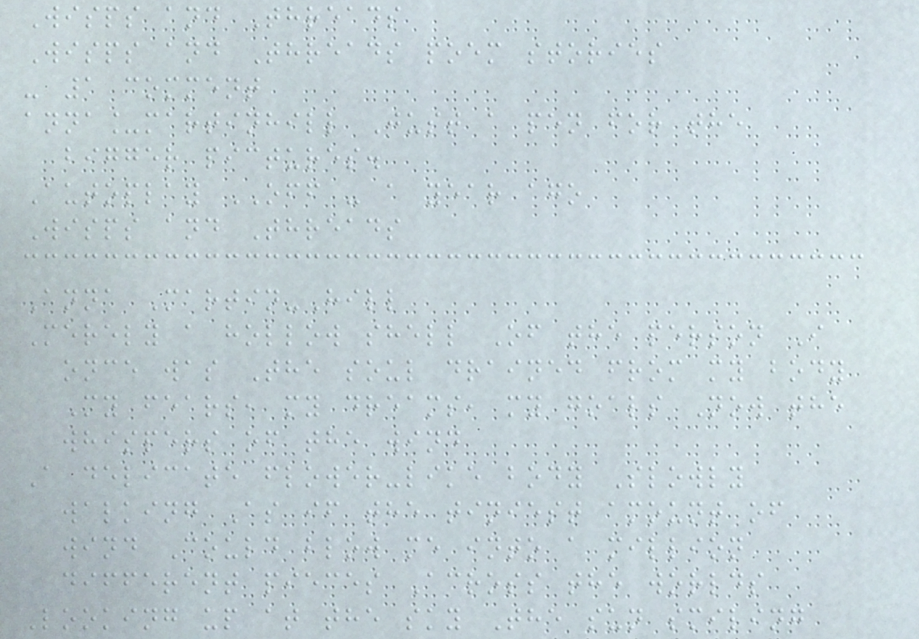Wisps and Threads
Wisps and Threads poem stories
- 1 comment
anna_martinhill Just a pen for the
bigger pictures.
Autoplay OFF - a year ago
Wisps and Threads
Anna Martin-Hill
Merely a hollow shell Of the person I
once was The soul drained from my body
My fears, my dreams, my goals Now the
whispers of the wind
A delicate flower-like body Slowly
walking As if the tiniest amount of
wind Could blow me into a million
different pieces Across the worlds
Looking up at the sky The sun smiling
